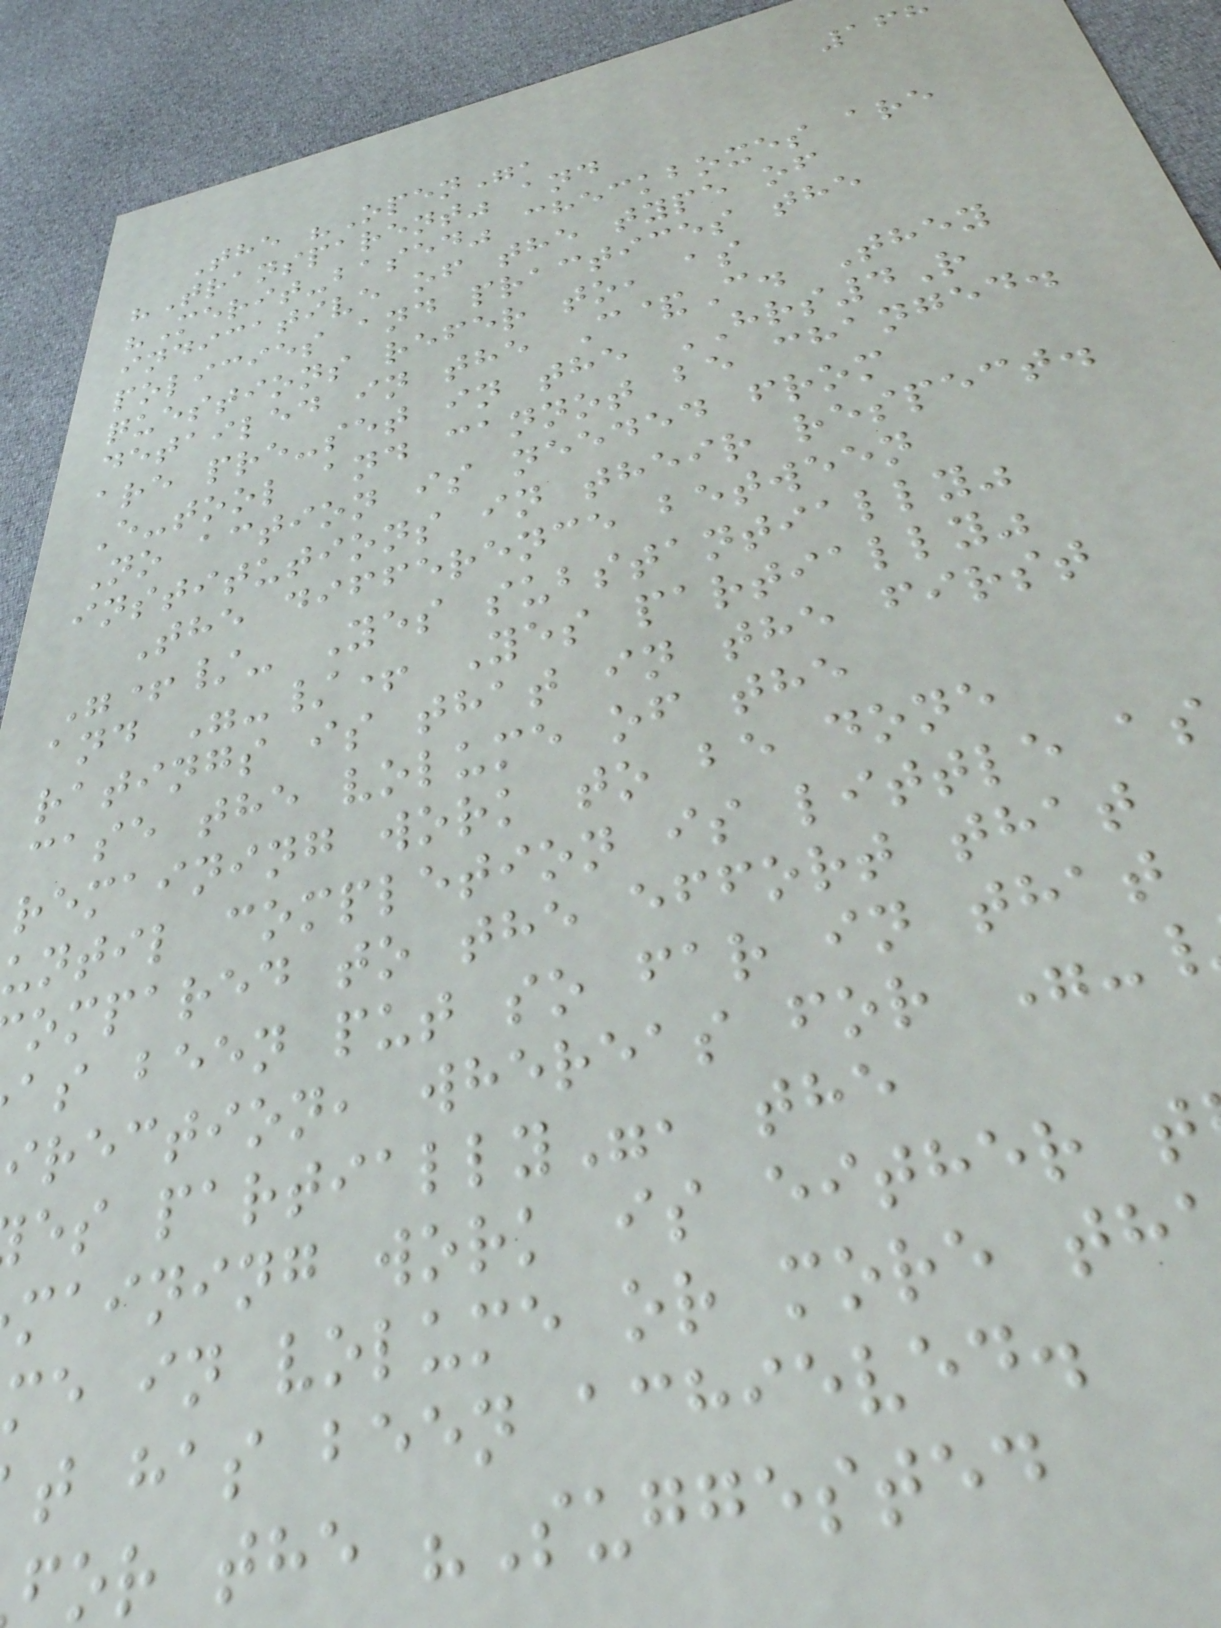The "Open",
"Transparent" and
"Merit-based" checkboxes are
indicative of the type of
policies and practices the
questions refer to, as
detailed in the C&C. They
are pre-set in the HRS4R
E-tool and cannot be changed.
No action is needed from
institutions in their respect.
The difference between
"+/- Yes substantially"
and "-/+ Yes partially"
ratings is that in the first
case the volume of the
remaining work to be done
until completion is little as
ompared to the effort that
as been put so far in that
irection, whereas for "-
es partially", the
maining work is either t
me in volume or more th
t has been achieved.
for the "Suggested
